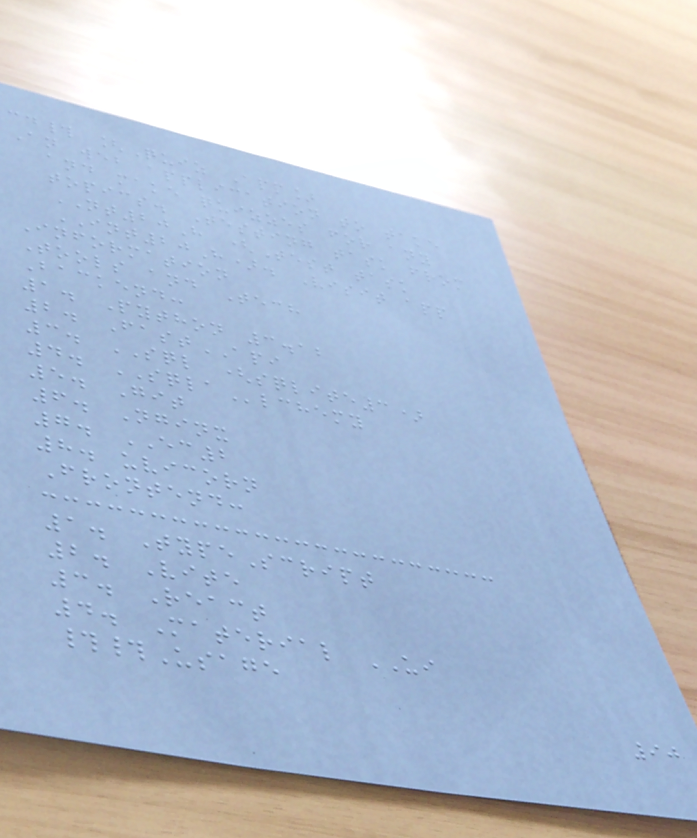cd# [Quiz App]
An web application to take
and make quizzes for any
topics. Testing task from
NT20H (Test task
INT20H). Visit app
Information
Tools and Tech
Backend:
1. Python 3.12
2. FastAPI
3. SQL (sqlite3)
4. SQLAlchemy
5. Git
6. Nginx
7. EC2
8. uvicorn
Frontend:
1. TypeScript
2. Vite
3. React
4. Material UI
##Usage
90
